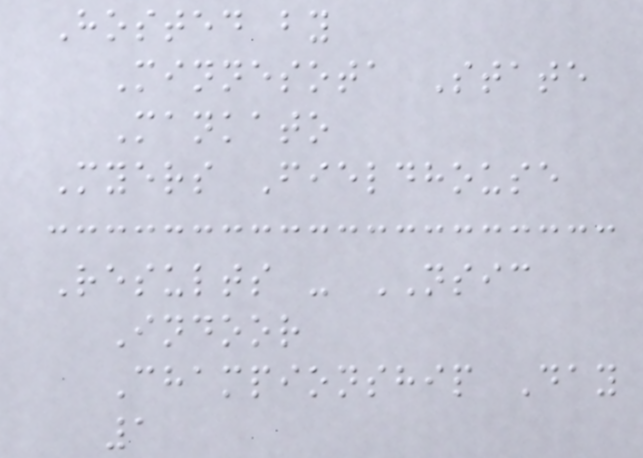Hosted by
Minnesota State
Mankato
Myers Fieldhouse
Results - NSIC
Indoor
Championship Day
1
